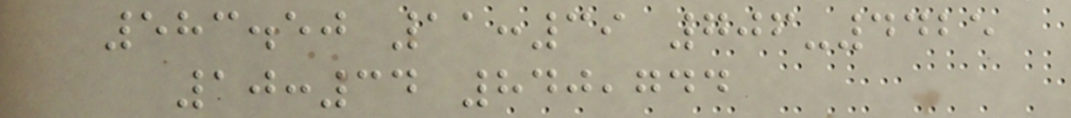583.50 11:39 706-4425
10:34 840,744
